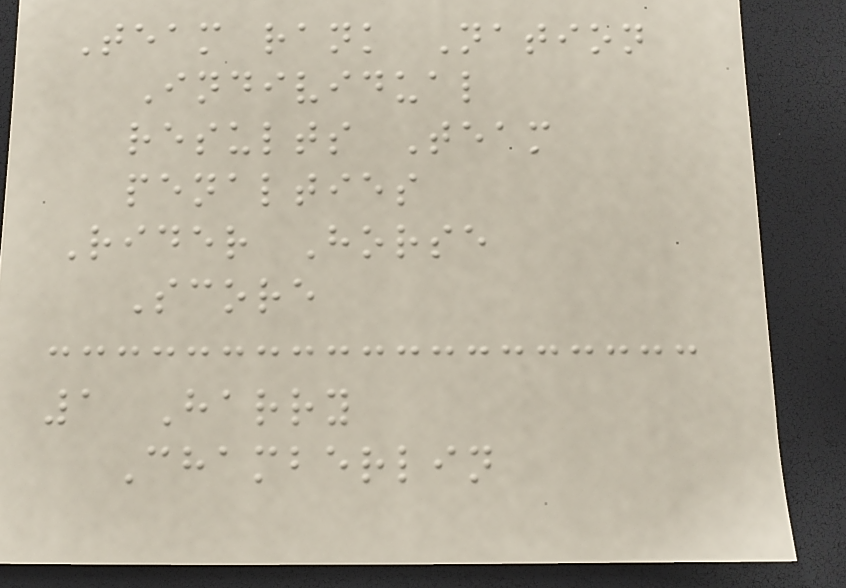Team rank Nation
Individual
results Team
penalties
Rider Horse
Score
1 Harry
Chamberlin
